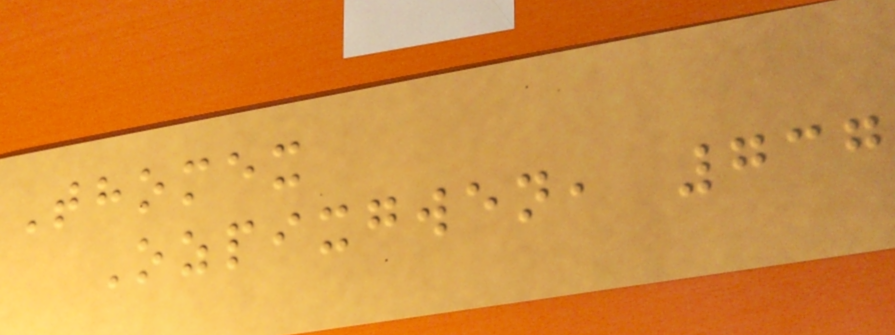Thomex
Ozpixgwen, 737
